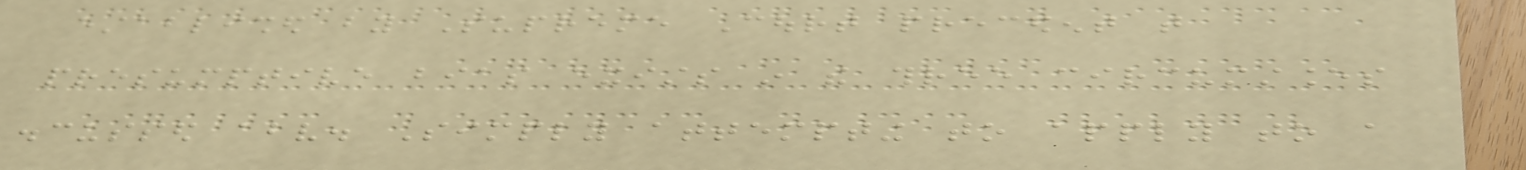established by Supreme Court precedent that
presumptive bias exists in the three circumstances
discussed above. Simply attempting to apply to a
